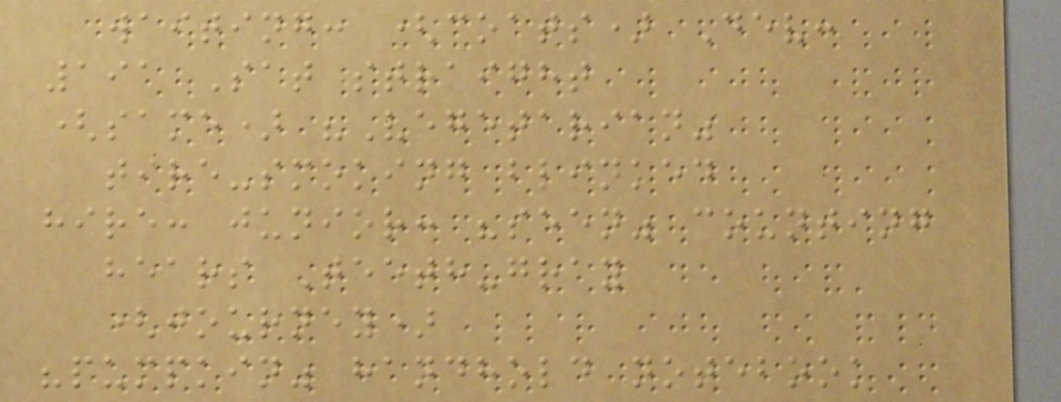waiting: (coats) Dev:
191 Sat straight
(same) "Vegetarian"
tire-smoking blinked
hire: junior: "seen" counting
hears Teeth-gray
(journey)
"pumpkin" handhold notebook
